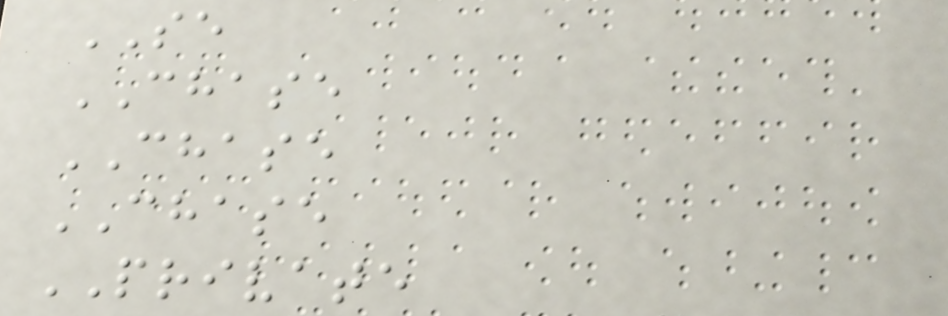SE
CHASE
CHASE
CHASE
PRIVATE
